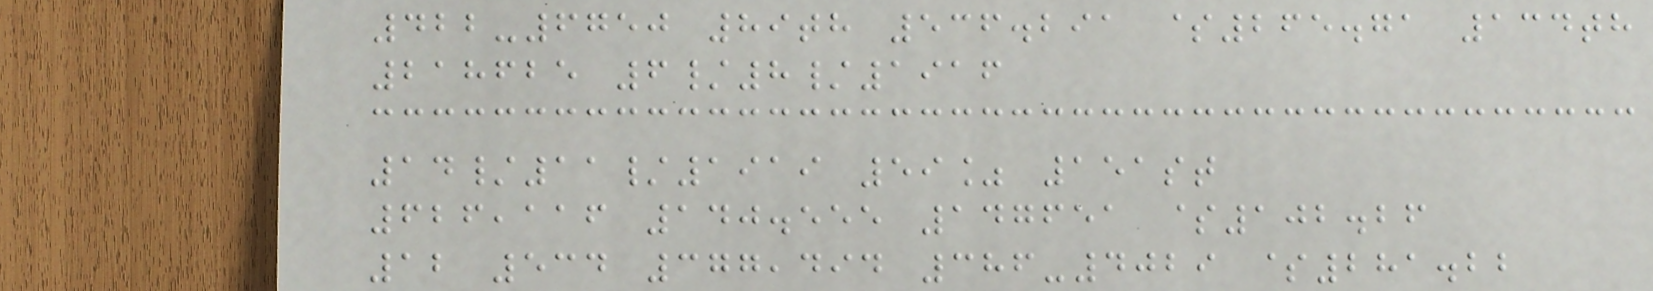422-6750 89th 536.291 $265.71 134th
218625 6/8/1916
14/11/1919 59% 151st
626,116 140.555 147651 $102.26
12 534 377,494 386-4029 $281.22
